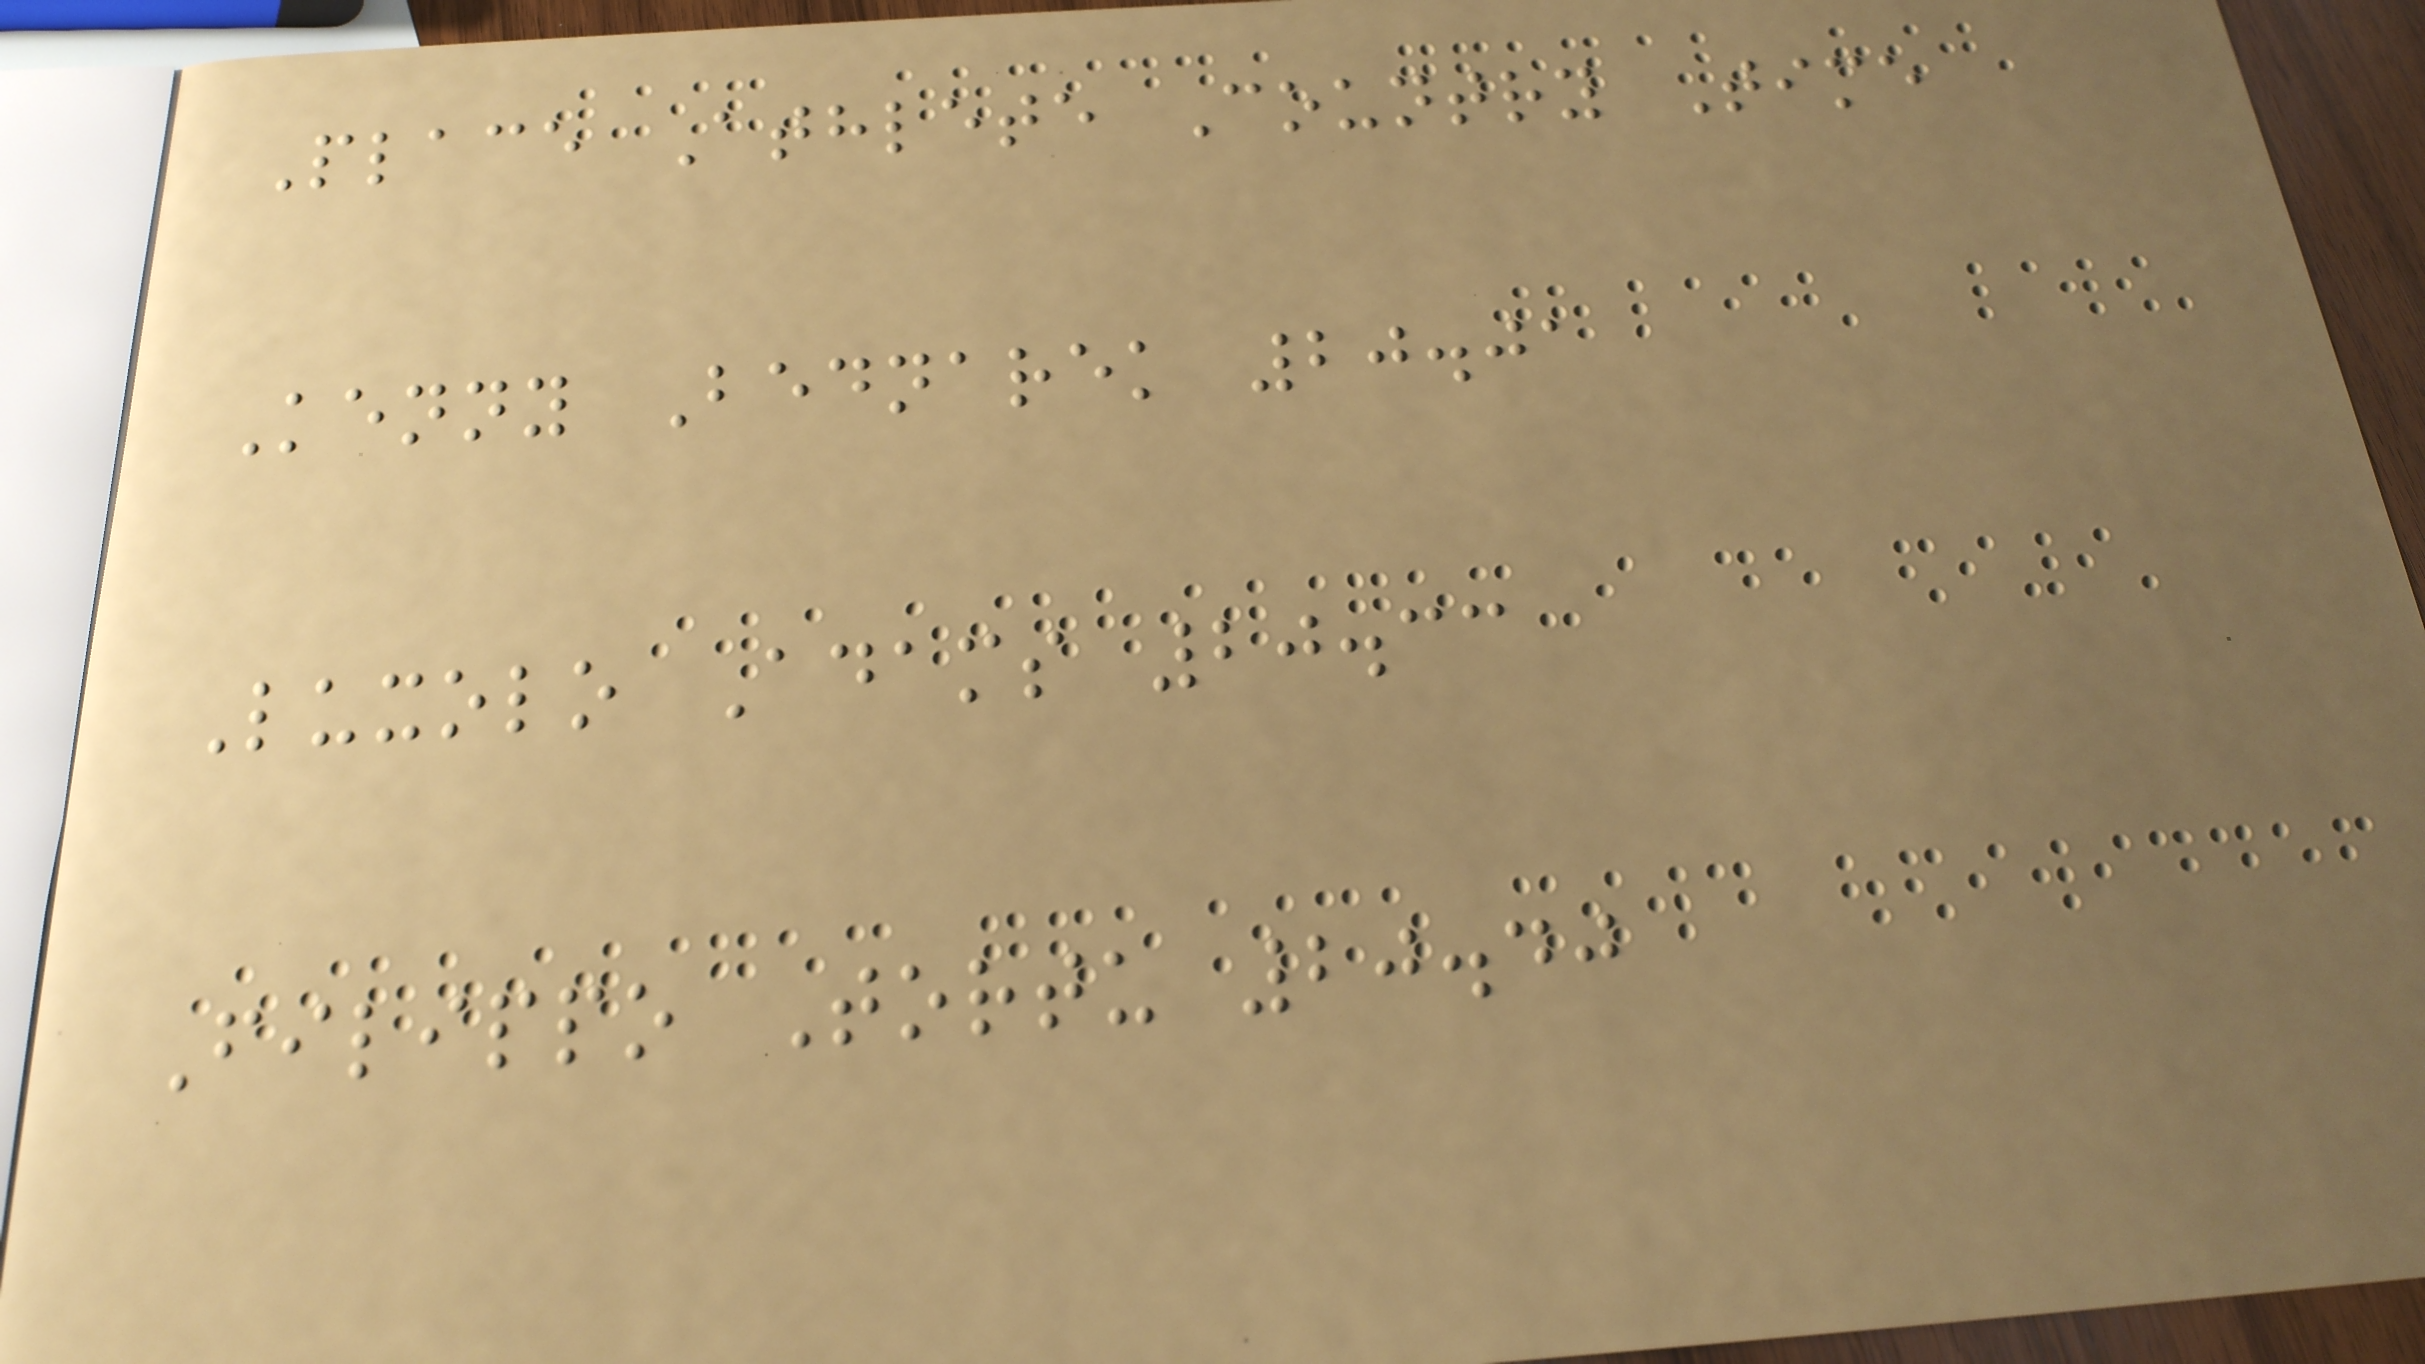Place Athlete Country Time
Kenny Bednarek 20.01
Luxolo Adams 20.33
Filippo Tortu 20.40
